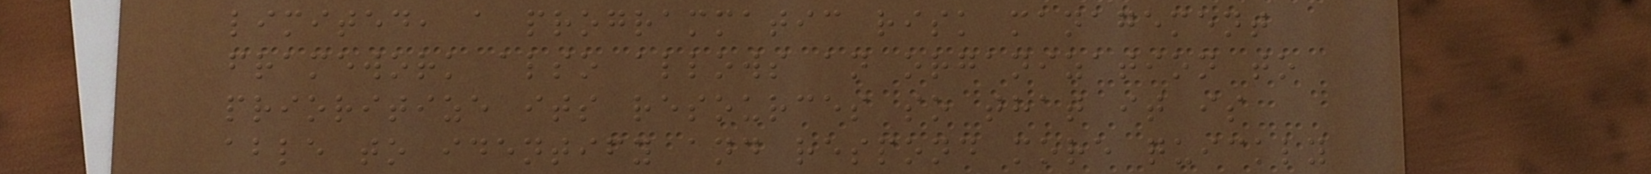limited, a programmatic risk management
framework also allows an organization to
prioritize its resources so that it is
able to identify and respond more quickly
